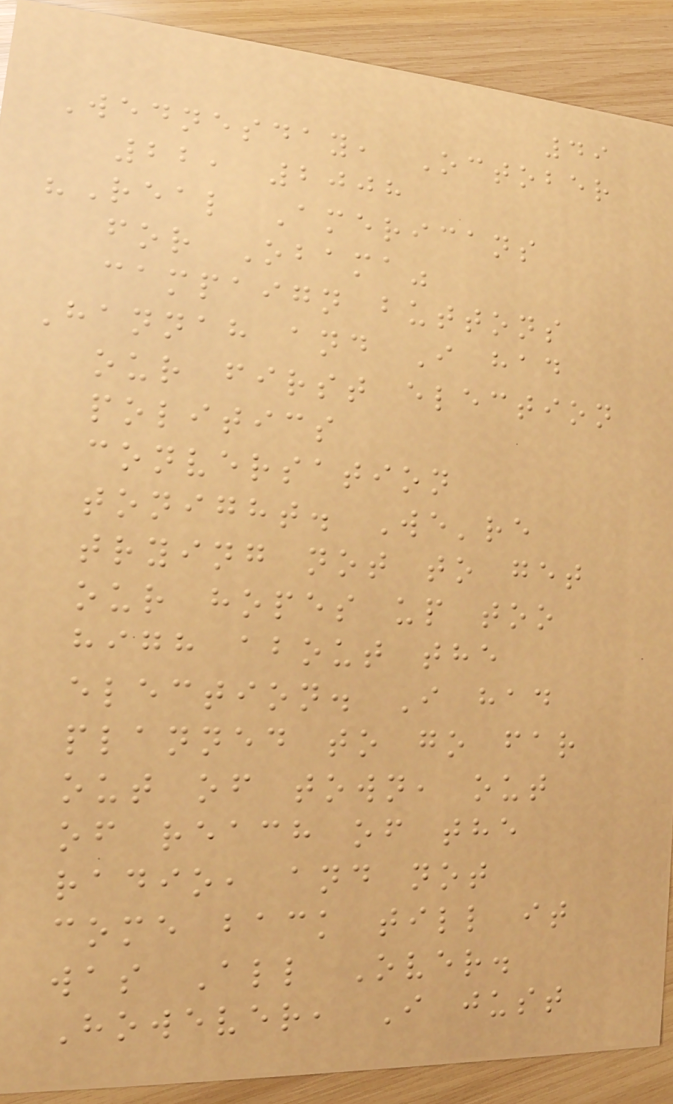49
Wednesday, October
22, 2008
"Real Americans
for Obama"
campaign buttons
Hannah and I had
our first election
politics
conversation
tonight. We're
trying not to get
our hopes up too
high about the
election. I had
planned to go far
out of town, out
of reach of the
radio, and not
come back till it
was All Over.
However, I just
